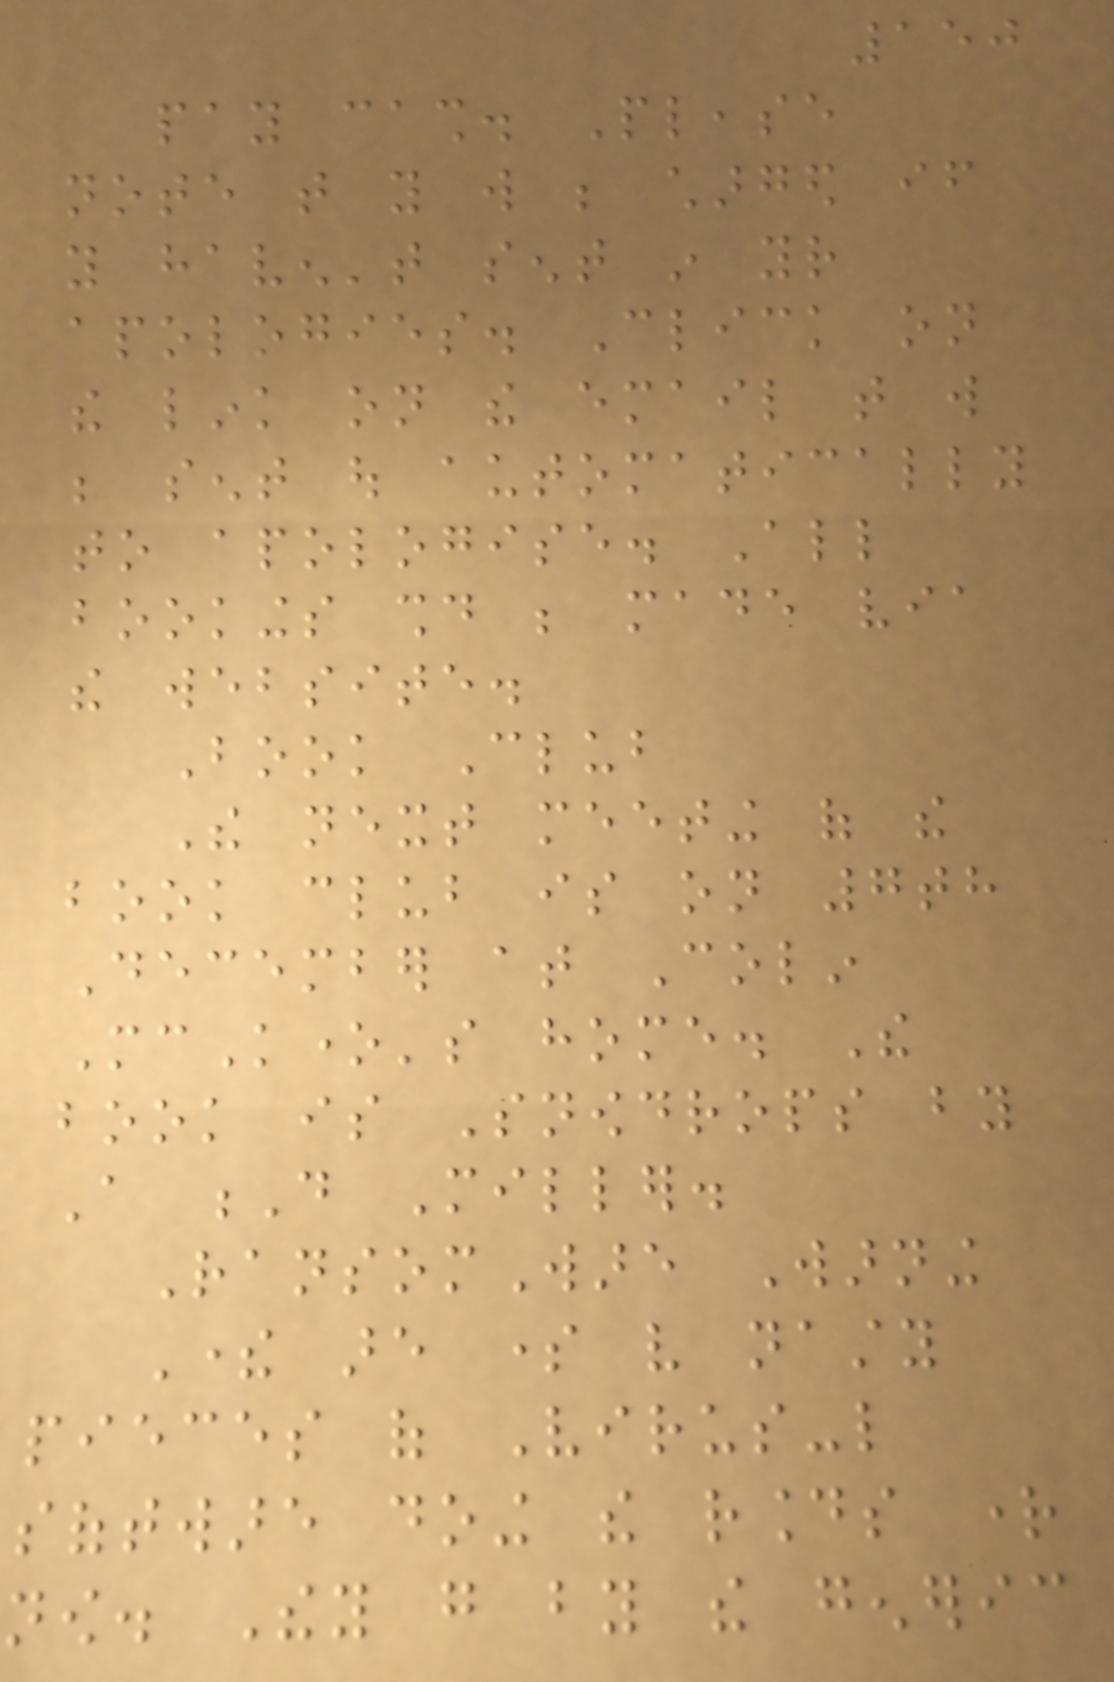150
pay cash. Please
note that you will be charged if
you haven't sent in your
apologies. Click on
the link on the email that will
be sent out automatically
to apologise. All
bookings should be made via
the website.
Book Club
The next meeting of the
book club is on 7th
December at Colin
McKone's home. The
book is Snowdrops by
A D Miller.
RansomWare Warning
There are some very nasty
pieces of Virus-like
software doing the rounds right
now. They go by the generic
